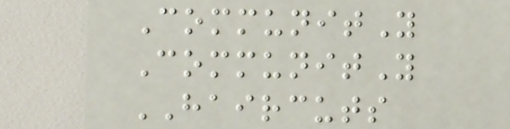CommunitY
CommunitY
HAIRCUTS
